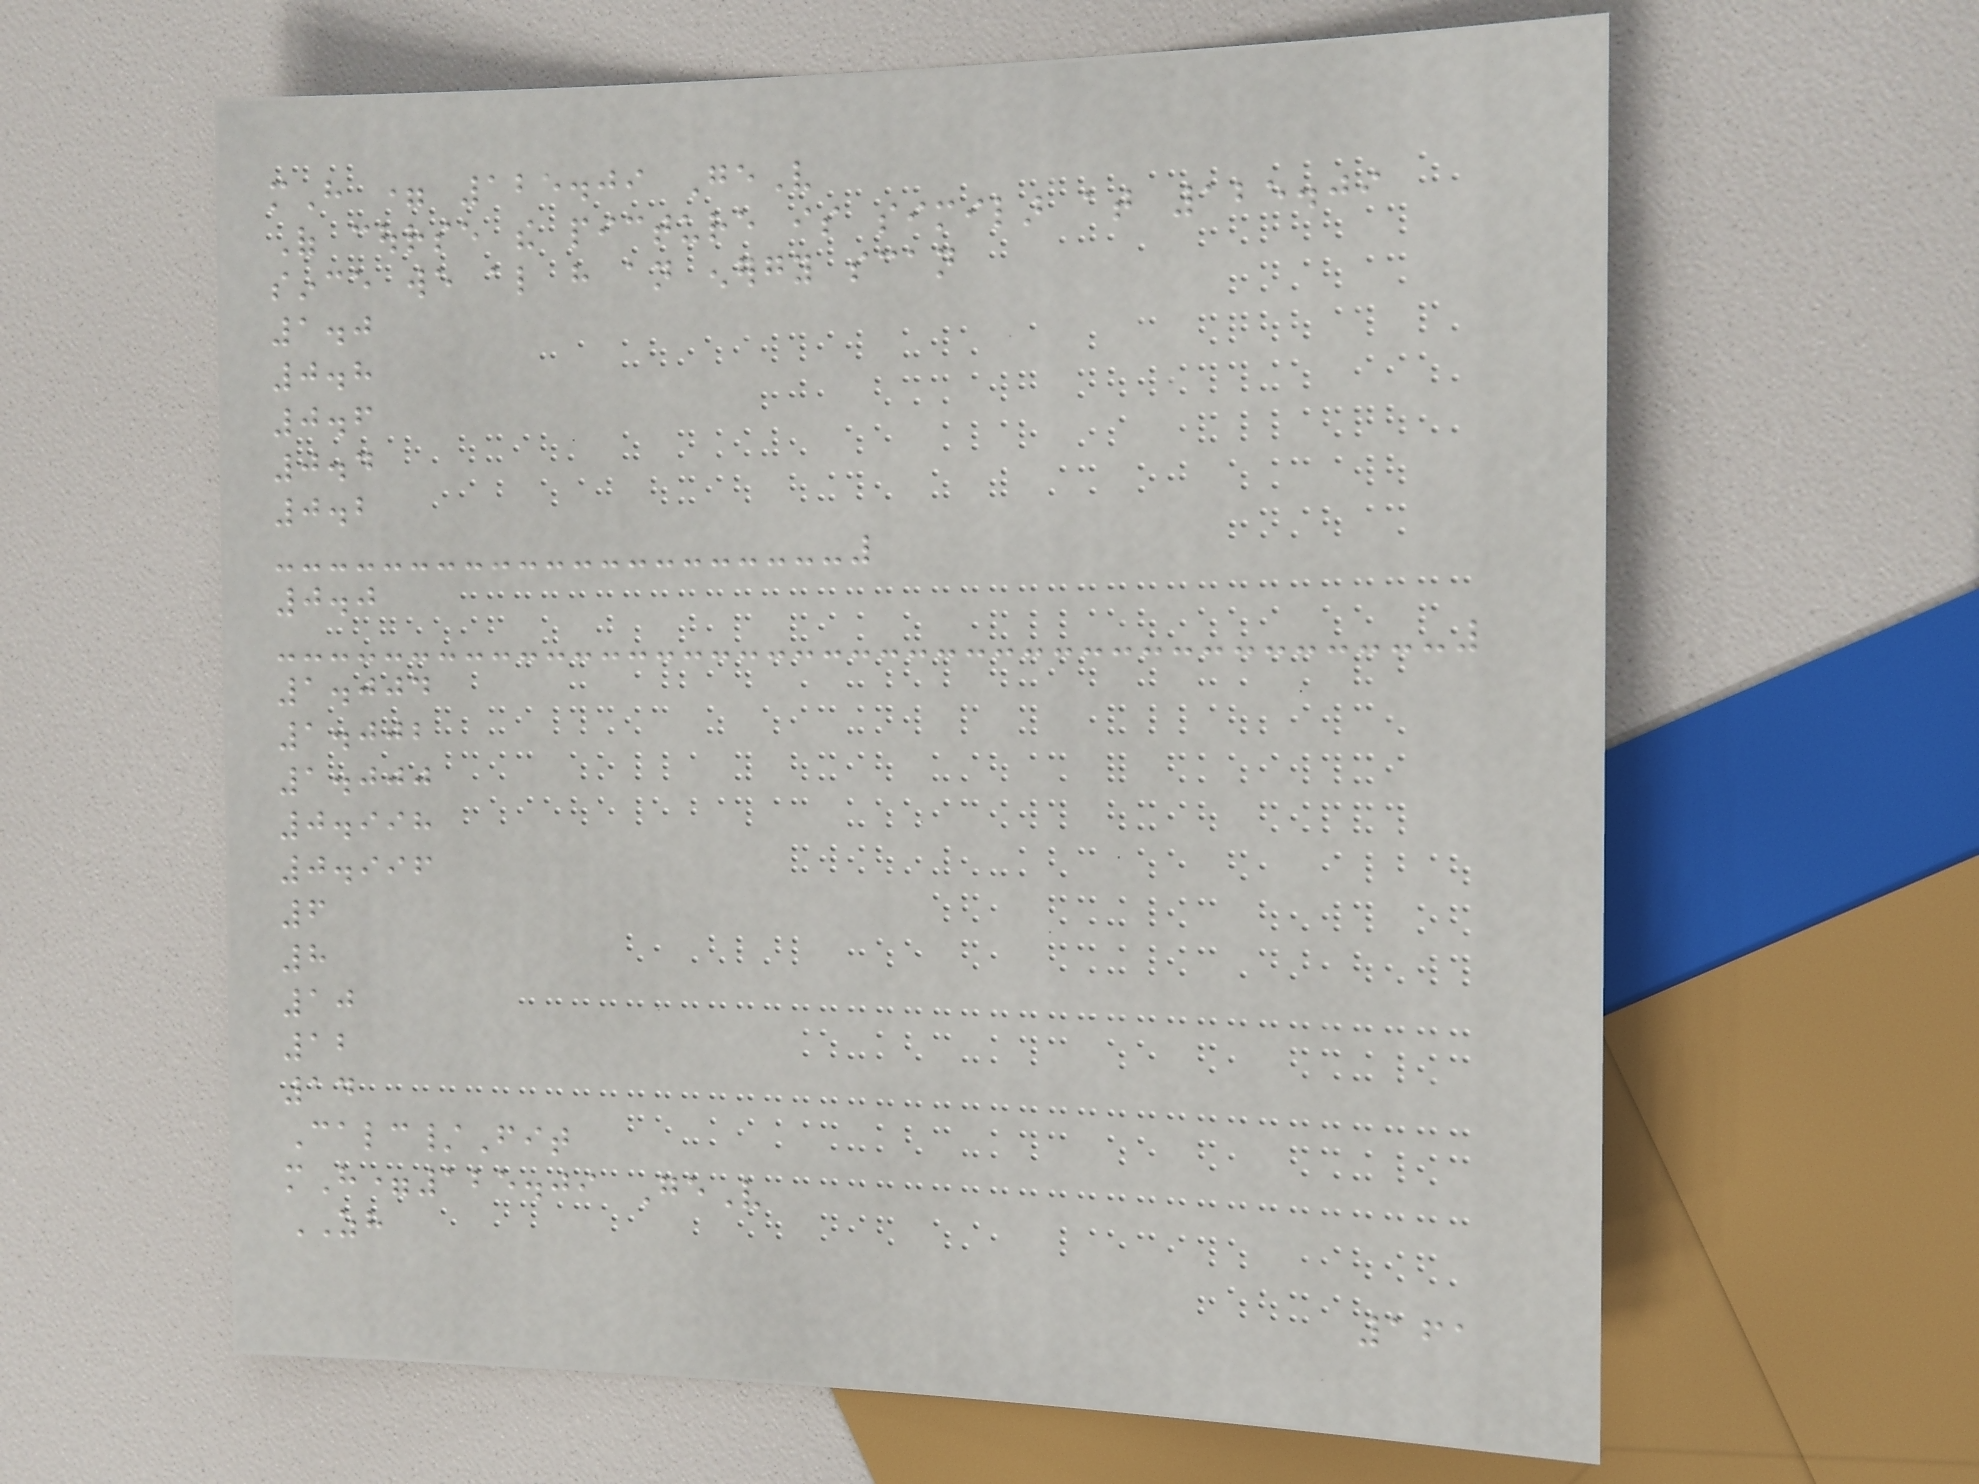mH = 125.09 GeV
Of course the picture is similar at 125.09
since we also have an energy scan
1.0
0.8
0.6
0.4
0.2
0.0
1.004
1.002
1.000
0.998
0.996
6
8
10
12
14
Calc/Fit
mH=125.09 GeV
ZH
161
